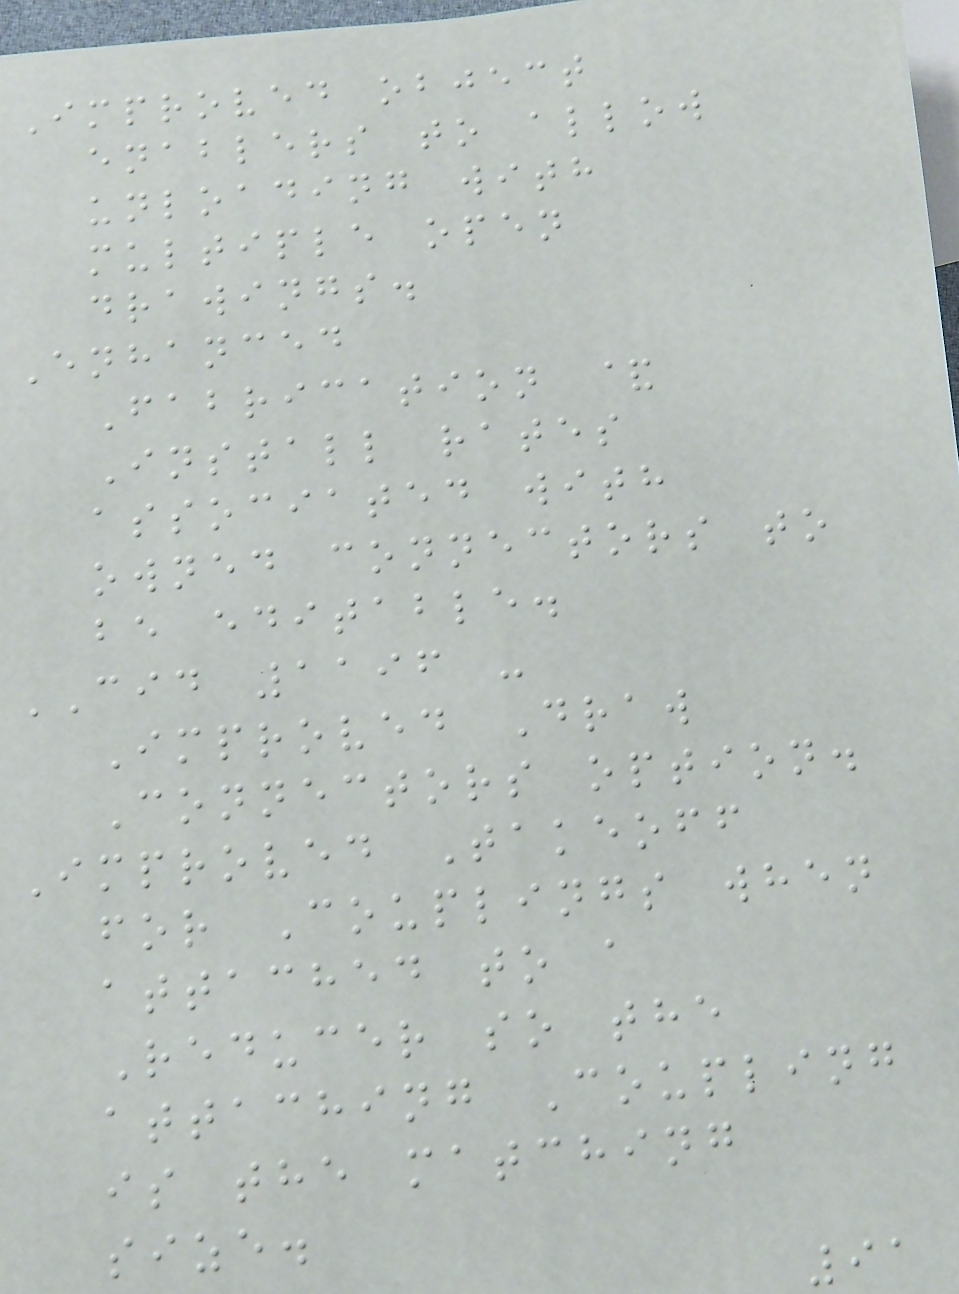Improved object
enablers to allow
unloading with
multiple open
drawings.
Enhanced
Fabrication &
Install rates
associated with
owned connectors to
be editable.
CID 1196 -
Improved Draw
Connectors option.
Improved Takeoff
for Couplings when
attached to a
Reducer so the
attaching Coupling
is the matching
size.
91
